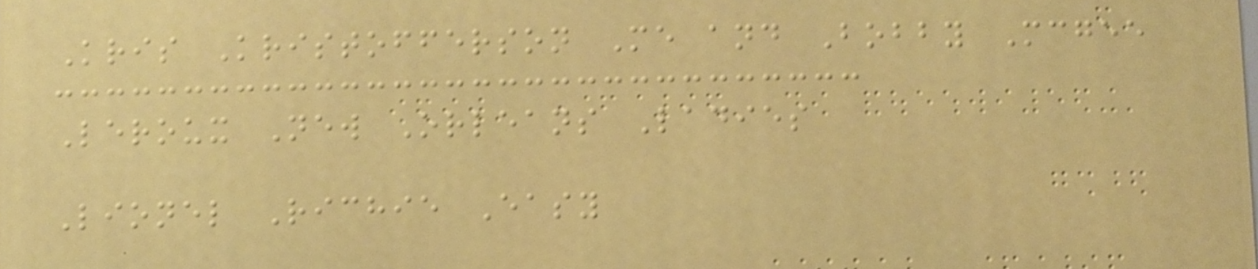Kris Kristofferson Me and Bobby Mcgee
Leroux New Orleans Ladies
Lionel Richie Easy
